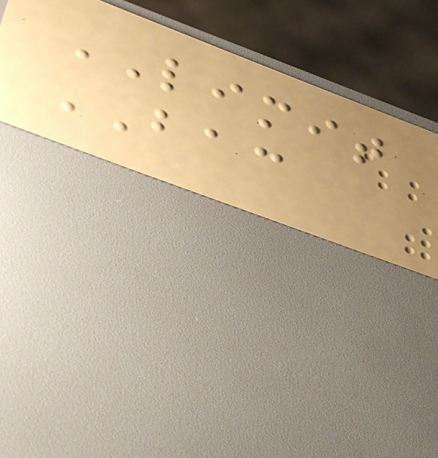LIMIT
BAC
